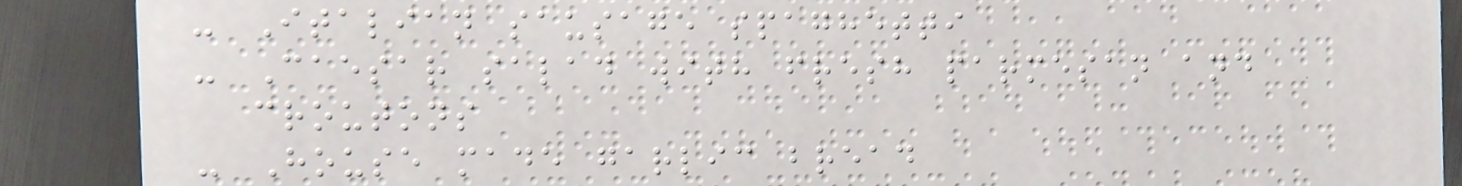- Italian sausage spaghetti
- Caesar salad with fresh parmesan and
croutons
- House made garlic bread
